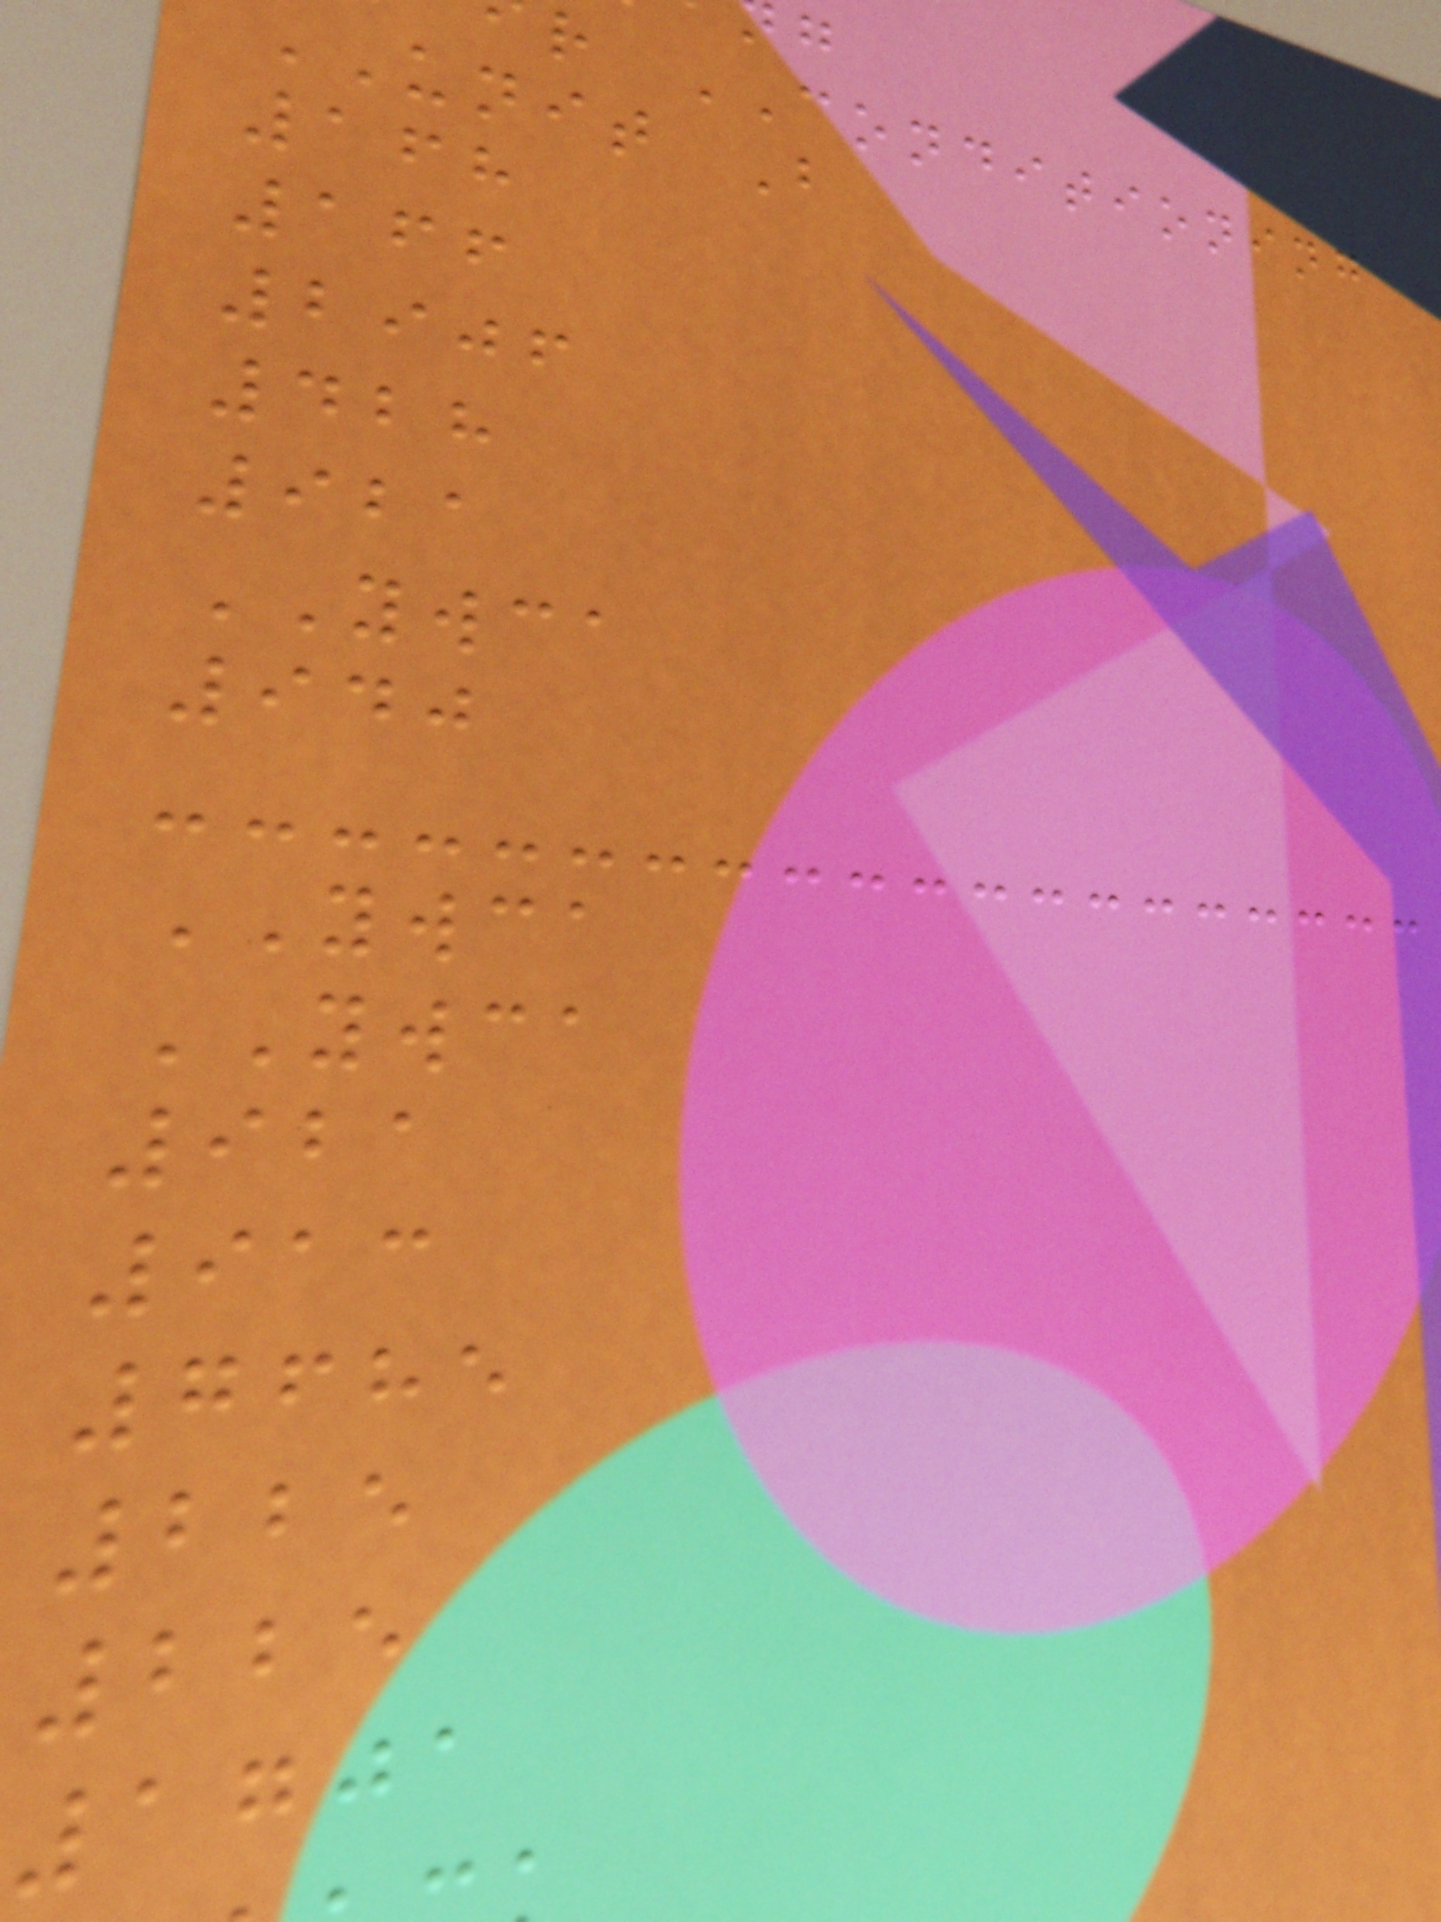r CONDITIONING
unit B
168
166
2906
428
921
YWCA
940
YWCA
YWCA
921
913
7685
225
225
1701
